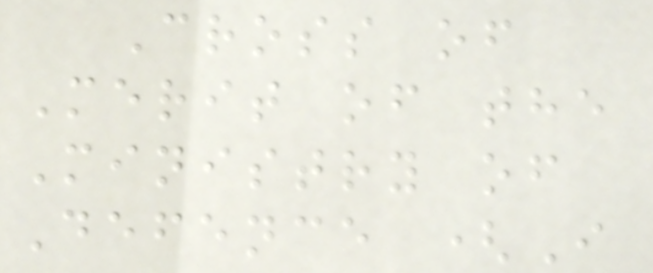Cross of
Merit of the
Ministry of
Defence (I
